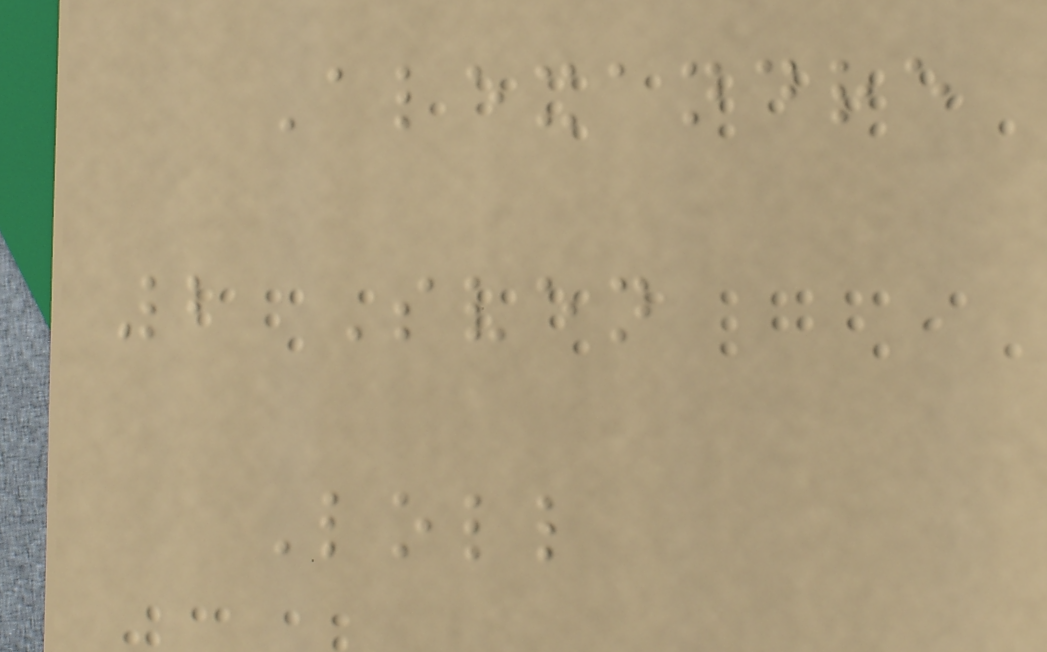Alexandre
2 Sven
Loll
